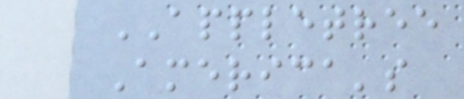APPLETREE
America's
